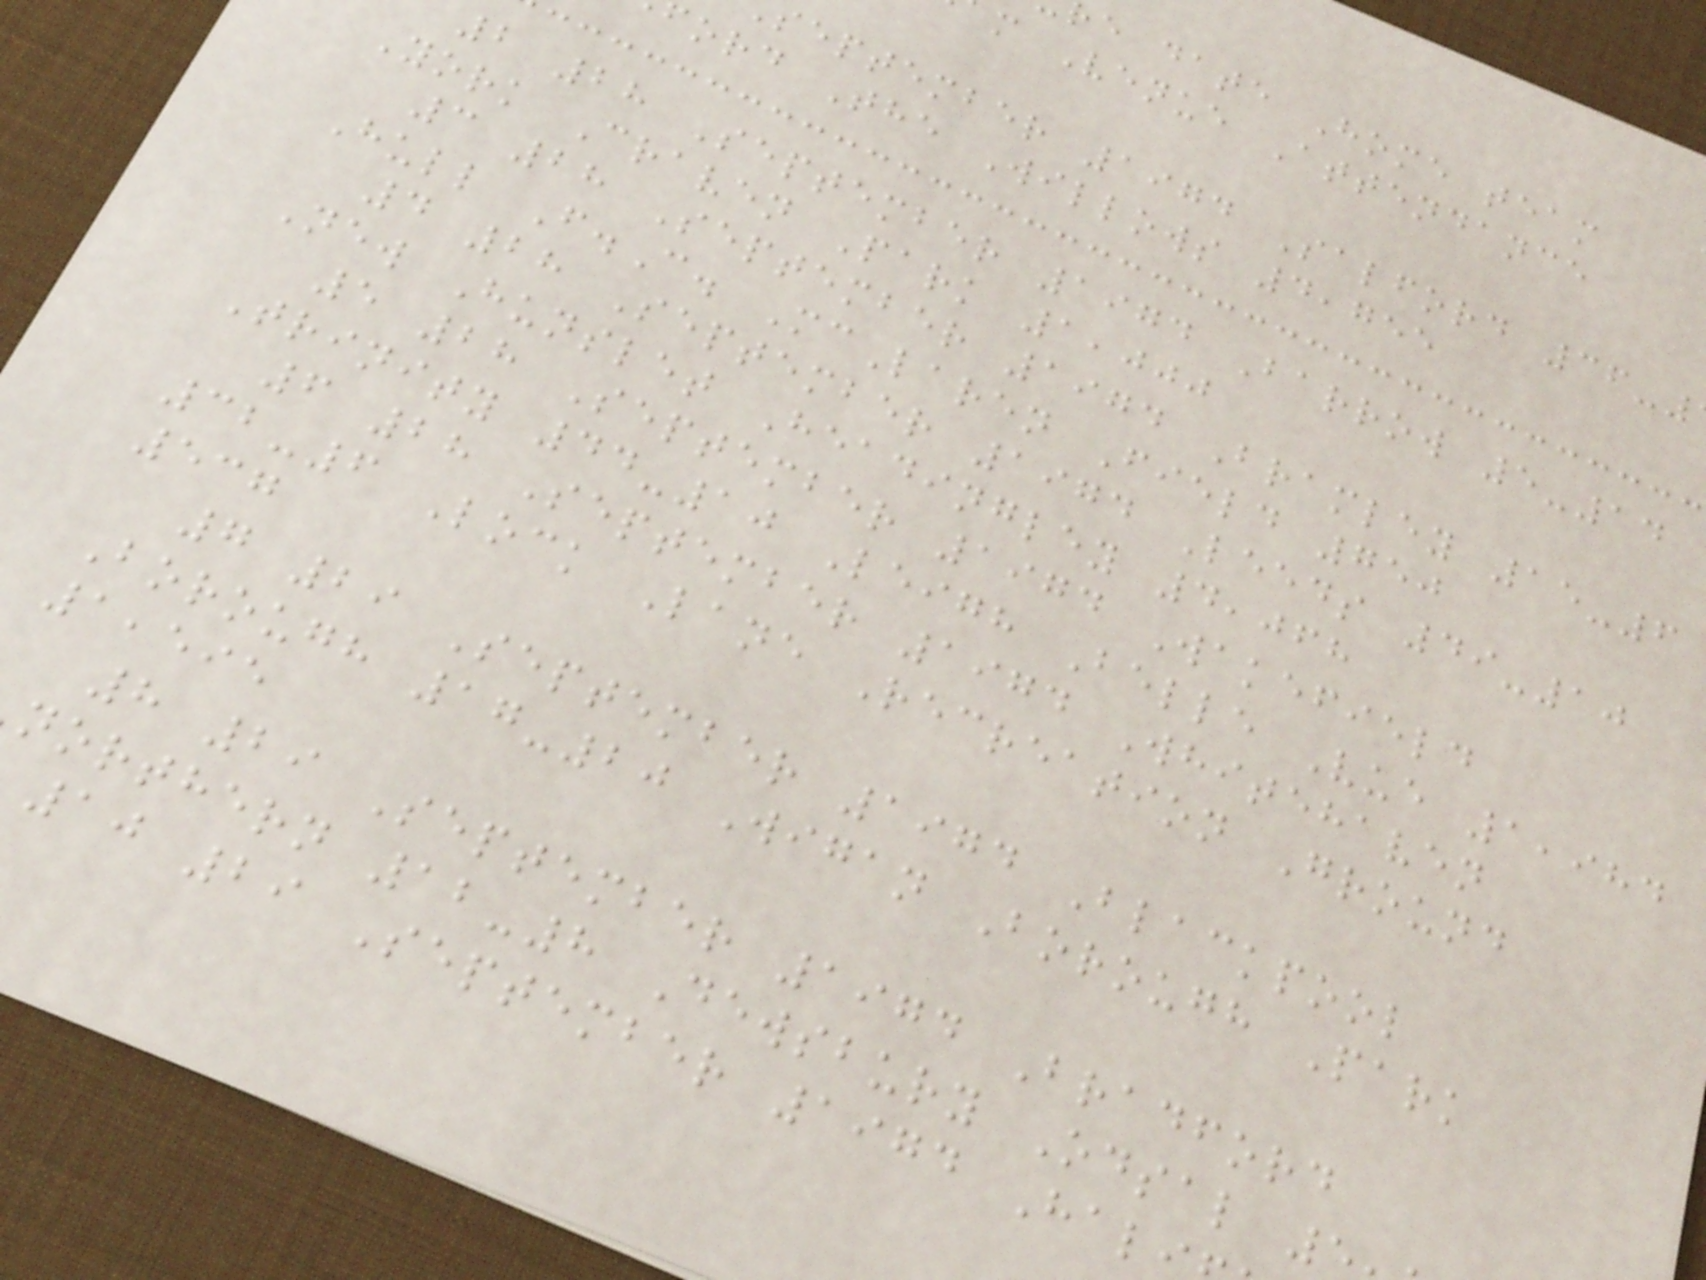e date Home team
m Venue Attendance
september 1974 Salford 36-
ford The Willows 4,755
2 28 September 1974 Barrow 5-14
York Craven Park 1,000
3 28 September 1974 Bramley 15-6
Hull F.C. McLaren Field 750
4 28 September 1974 Leeds 49-10
New Hunslet Headingley 4,068
5 28 September 1974 Wakefield
Trinity 44-10 Leigh Belle Vue 1,984
6 28 September 1974 Whitehaven
32-6 Lock Lane Recreation Ground
537
7 29 September 1974 Blackpool
Borough 17-20 Wigan Borough Park
1,595
8 29 September 1974 Bradford
northern 12-8 Dewsbury Odsal
10 29 September 1974 Hal
